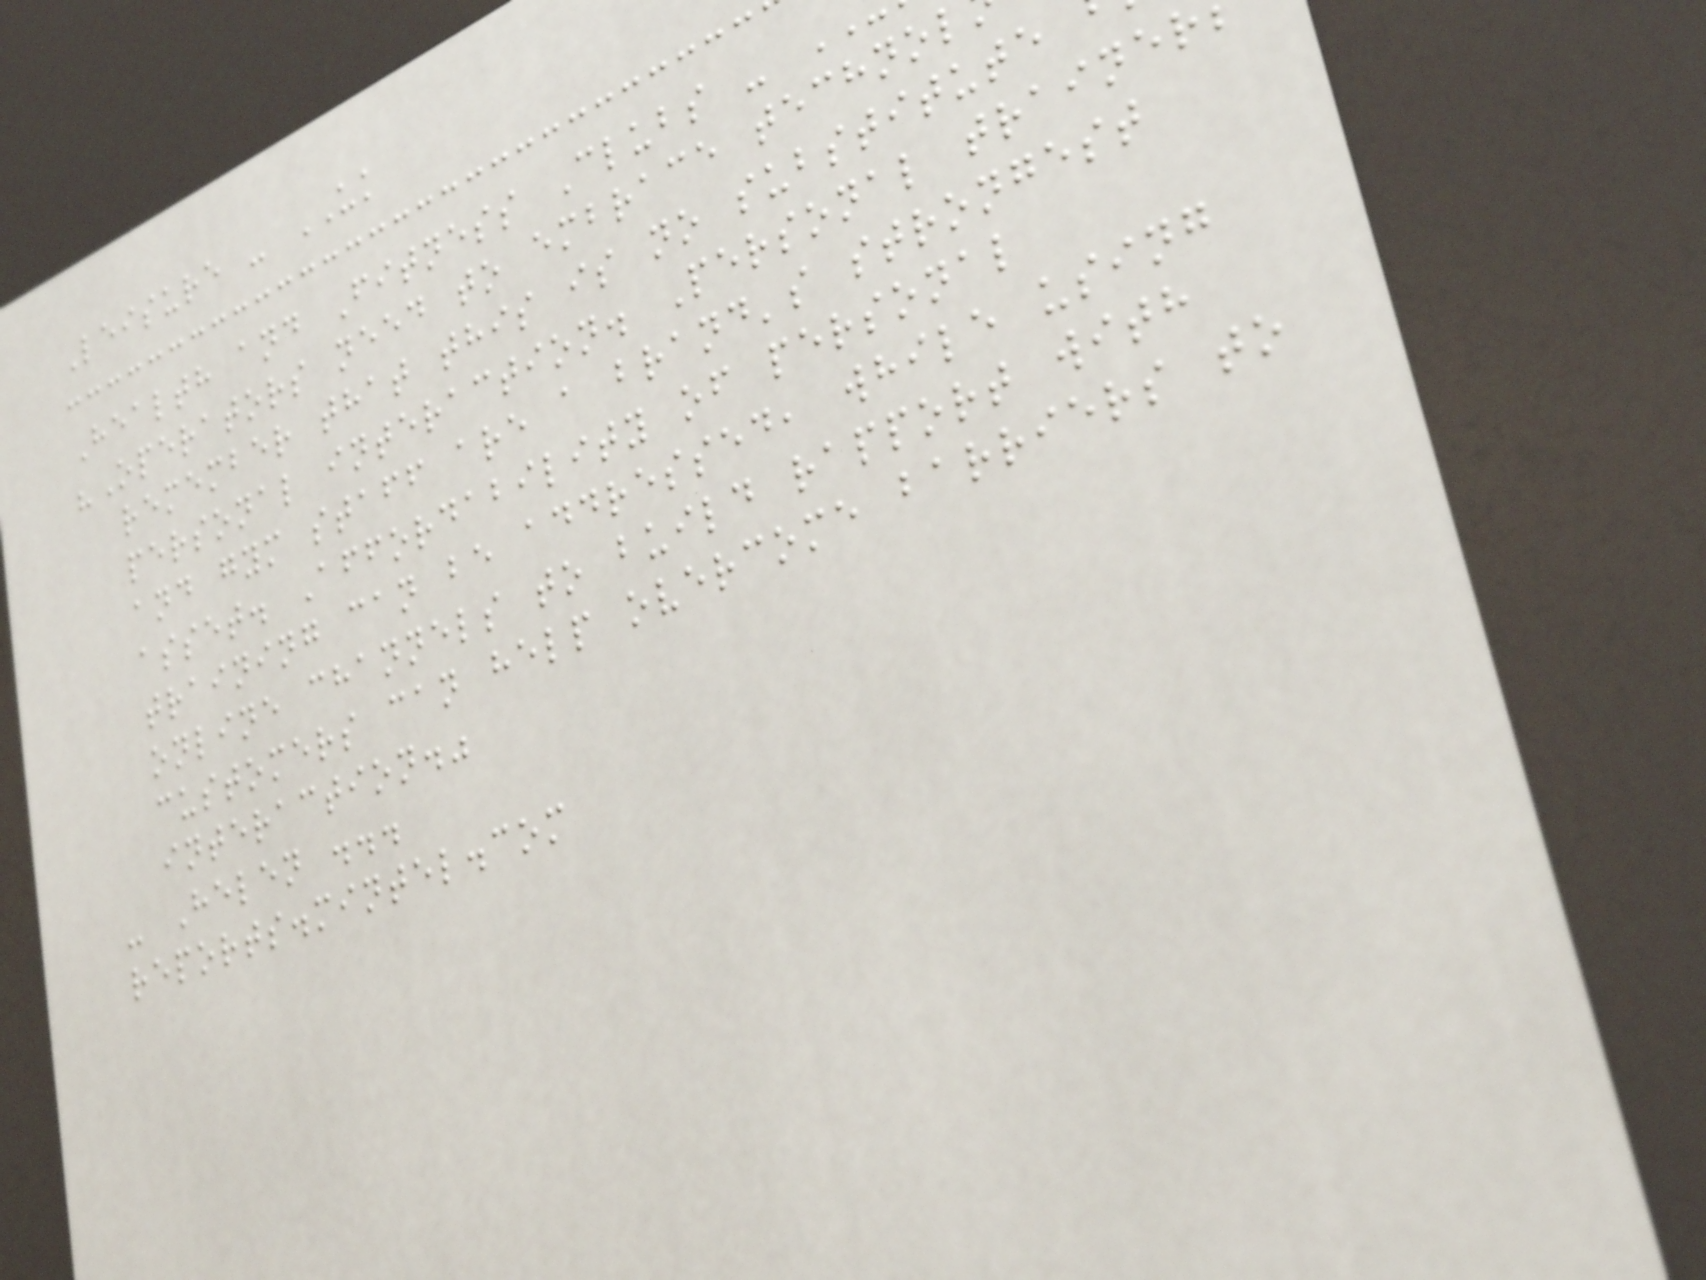Leisure - UK
Health and Fitness Clubs -
"Operators need to embrace technol
remember that this is no substitute
personal interaction. Personal trainer
and gym staff are a brand's strongest
asset. Affordability of personal
training can be addressed, while using
online channels to build rapport with
customers can help overcome barriers to
interaction."
- Helen ...
reports.mintel.com
